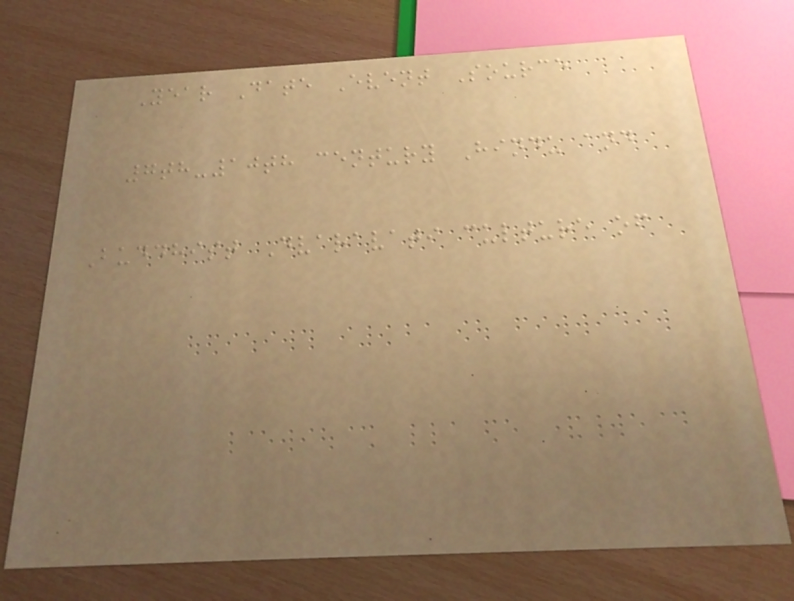Year Date Event Source
7th-10th century Hindu and
Buddhist Dvaravati culture of
